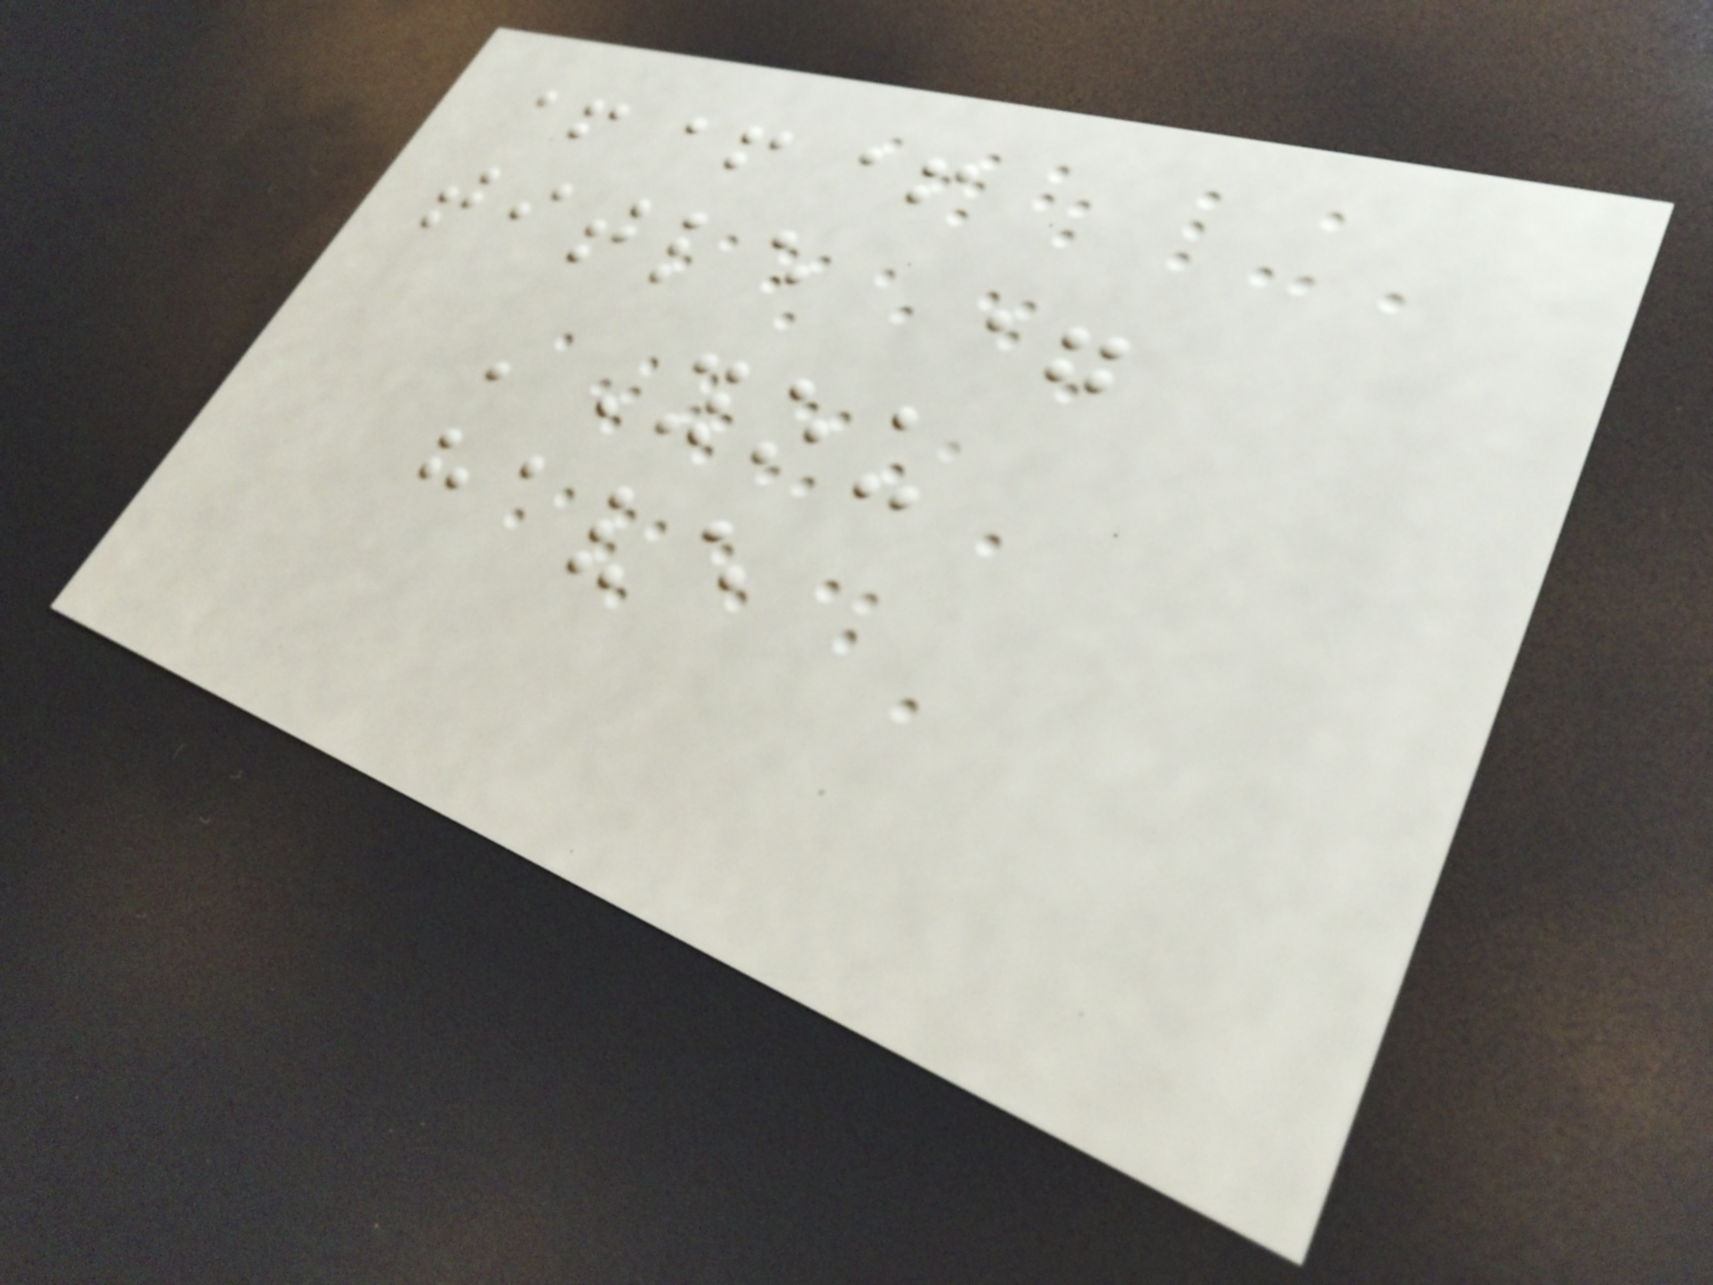+++
title =
'You
have
